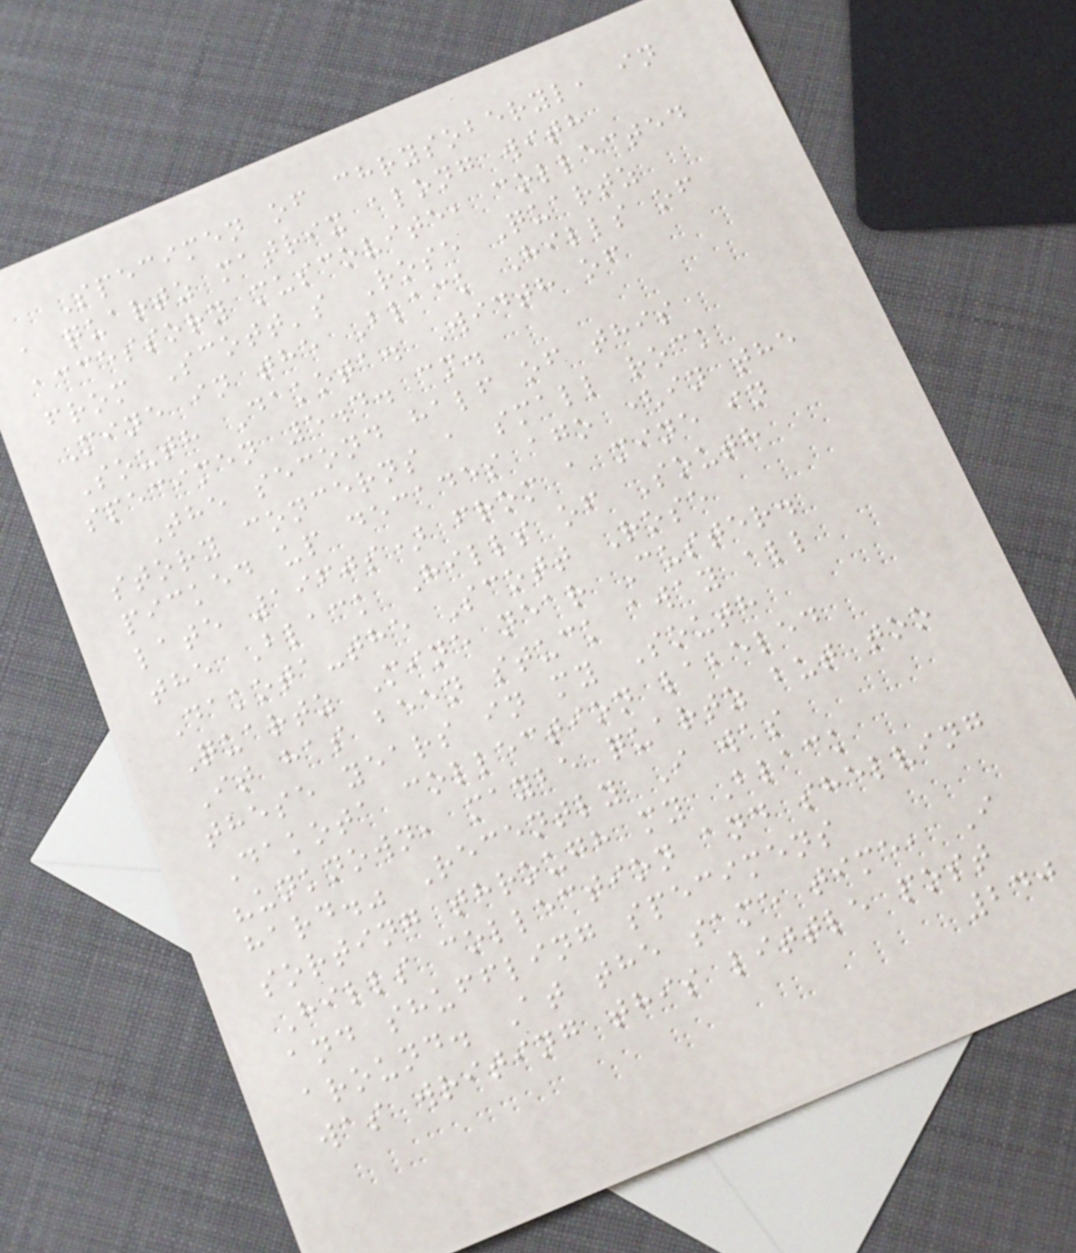Specimen of chrysoberyl, in
a quartz matrix along with
accessory muscovite, collected
from Scott's Rose Quartz
Mine in the Black Hills of
South Dakota. Width of
specimen 5.4. cm.
The second half of this
story concerns a small rock
picked up decades ago (in the
late 1960s) from a mine in
the Black Hills of South
Dakota-the Scott Rose
Quartz Mine near Custer.
It has been stuck away all
these years in my South
Dakota collection labeled
"unknown, maybe quartz but too
hard." Recently I was
sorting through my Black
Hills collection and shelving
and shuffling specimens
around. At the same time, I
was writing this little post
240
